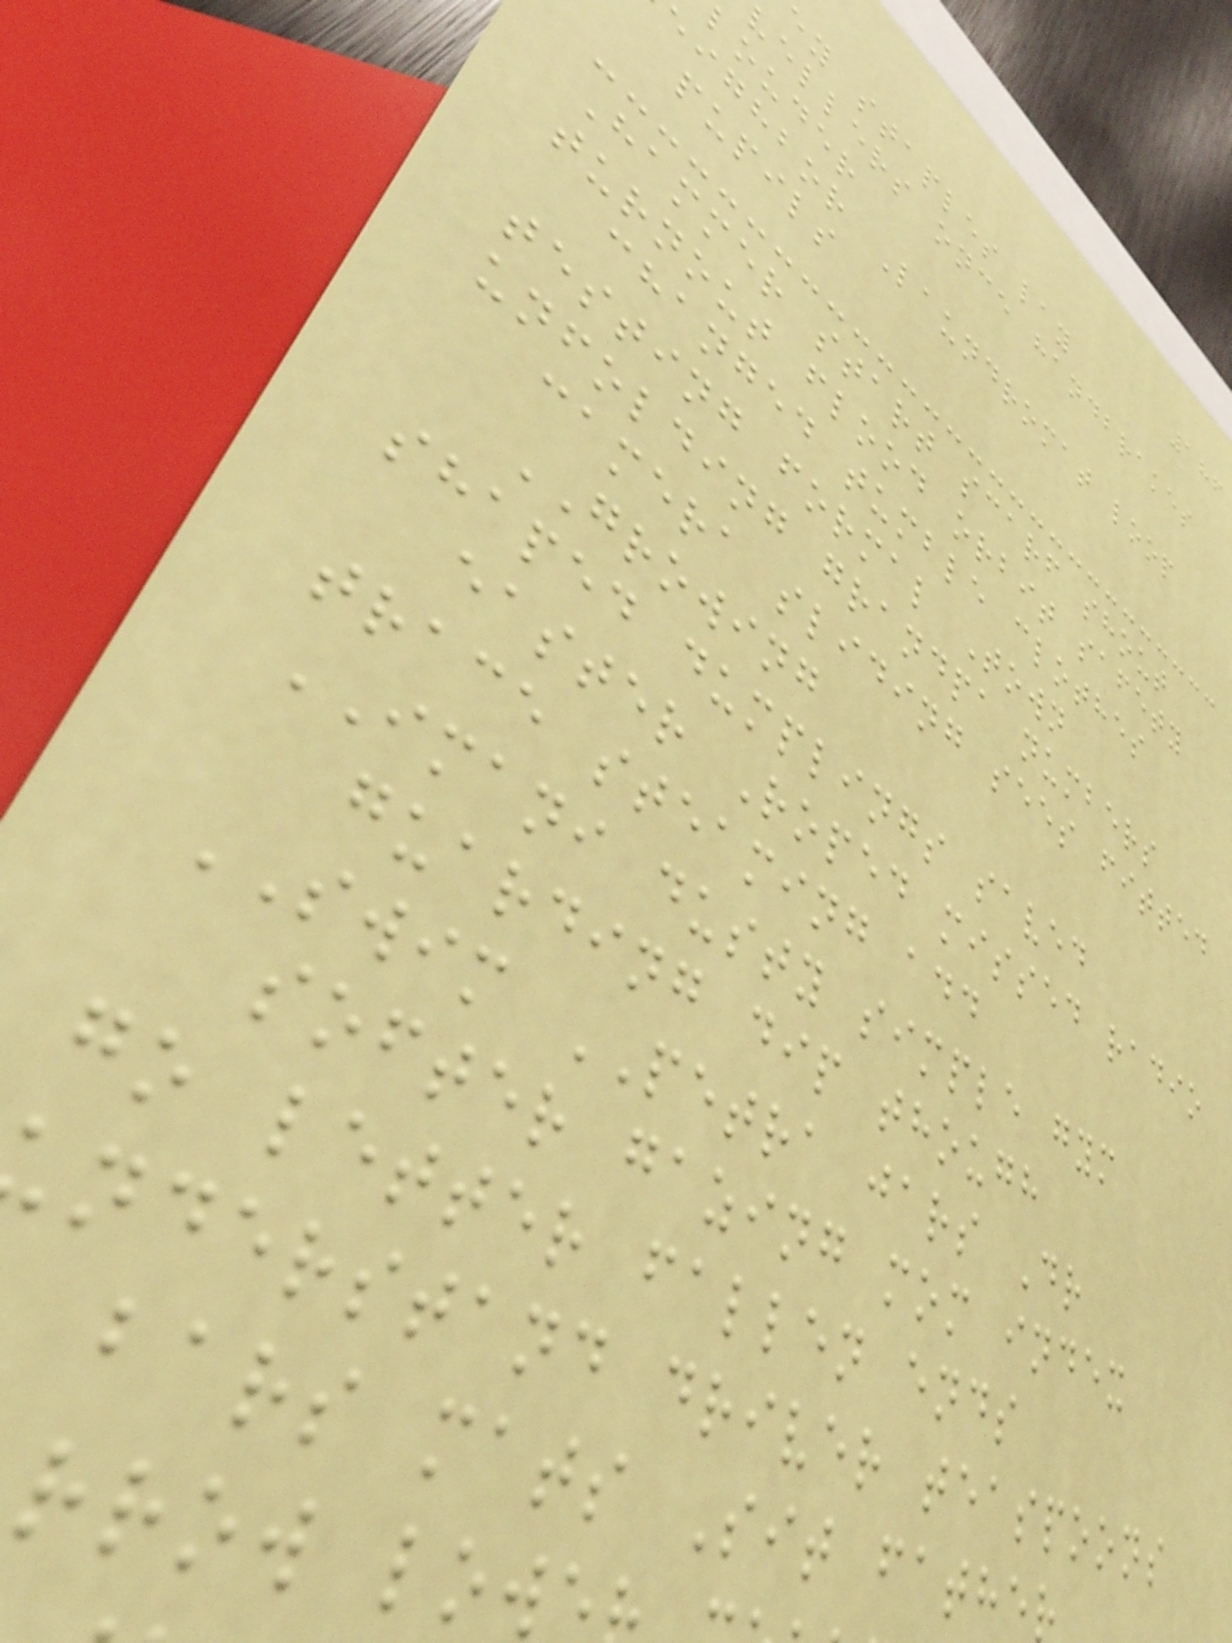186
ey staples lay
vellers once handbrakes
louder
eighbor Laundromat loop
pupils
Hammer start scarf shout
turnout flood orbit safety
changed tumble clothes
testing formal Town
unfolding grandpa numbers
camera sliding sees fitted
GROWING
shaped dumplings saved
easter Roped missed radio
trace steaming add
IMANI dusty simple gym
guarding dip though
SWIM PETRA jars Dr
softer gazing mom index
go letter fallen ends
nderstand driver teaspoons
bars mats Sit father
rrow low
